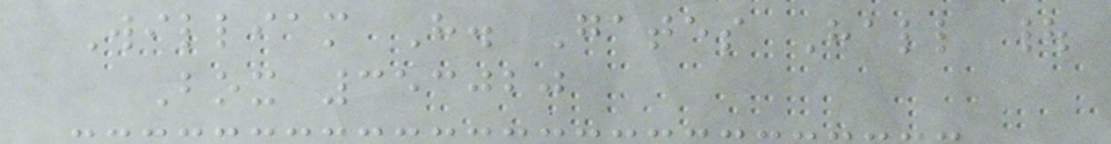William H. Gates Hall |
Box 353020
